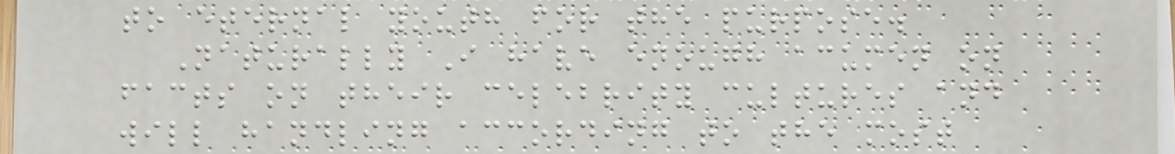to eternal youth for the purpose.
Naturally I have enough acumen on
facts on their celebrity cultures and
will handling according to the most
